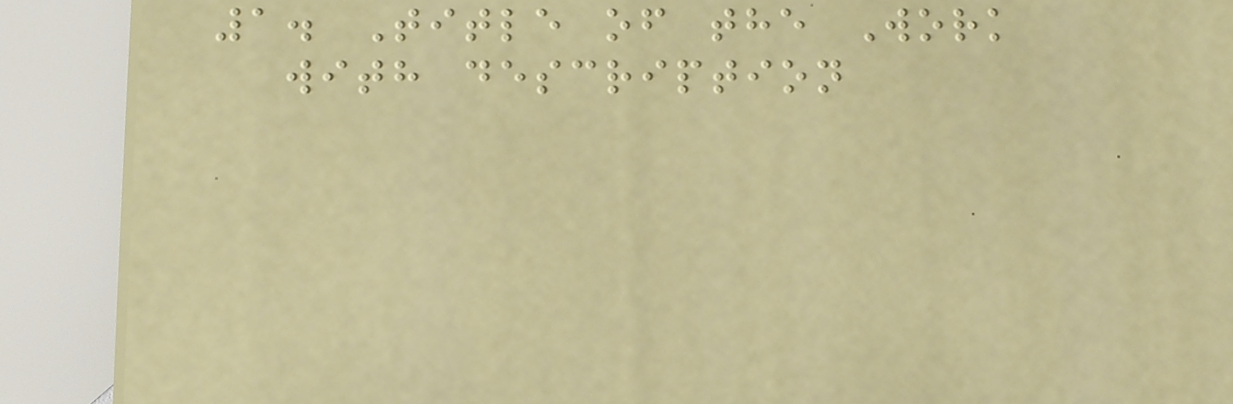1. Title of the Work
with description
